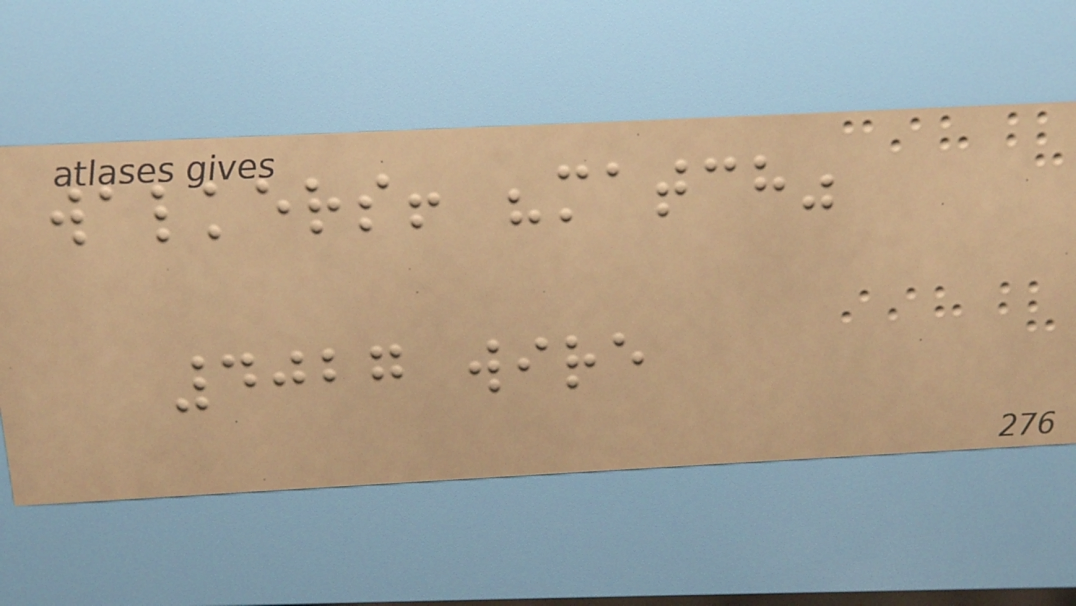walkers! "match"
4027 wire
